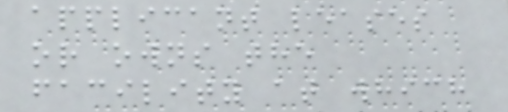applicant leases
or owns the
facility at which
